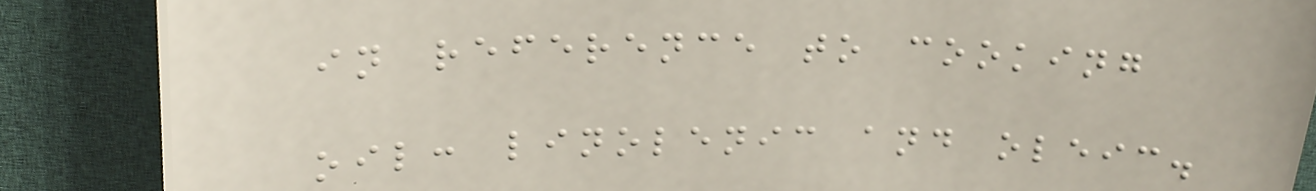in reference to cooking
oil: linolenic and oleic.
